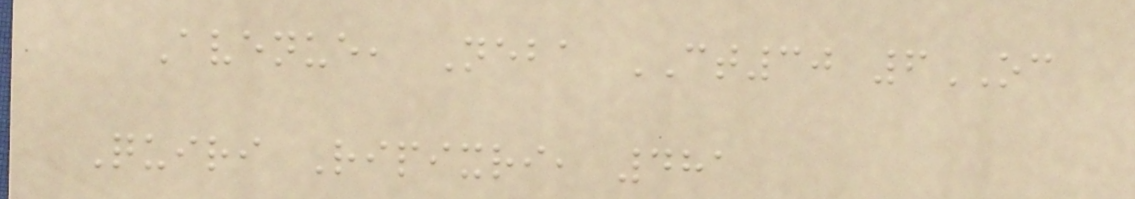Avenue, Neba CT30 6OC
Quiri Ripixri, 481
